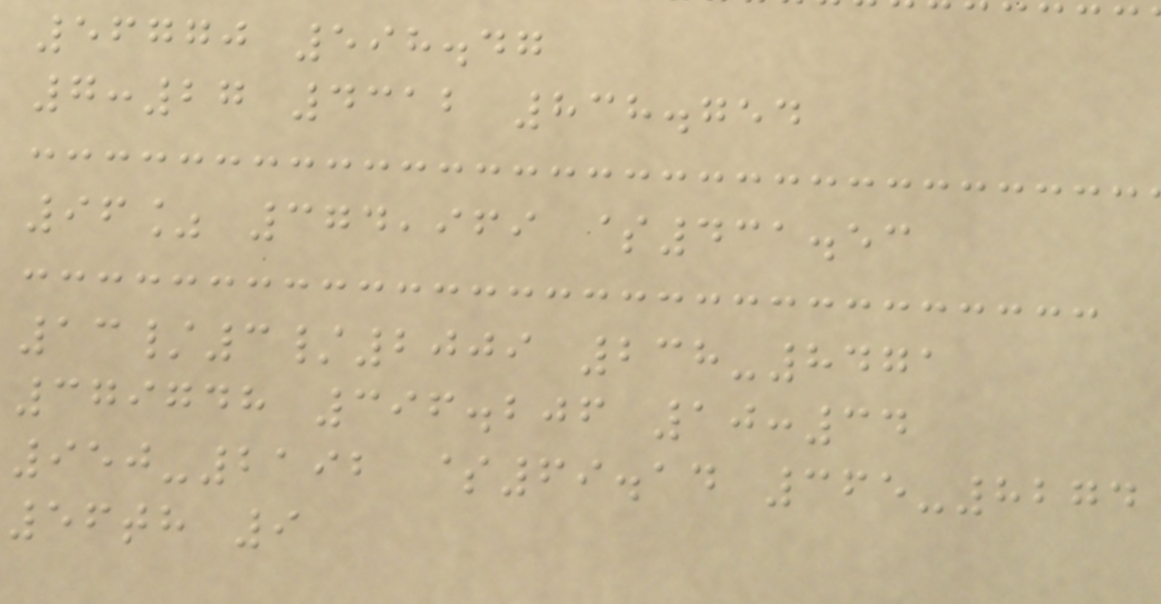56770 598.47
7:27 4312 838.754
96% 374,969 $431.53
13/3/2009 238-8471
379748 396.206 10:34
950-2192 $69.14 365-8274
56th 9
